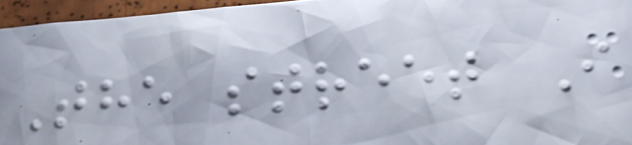The street I
